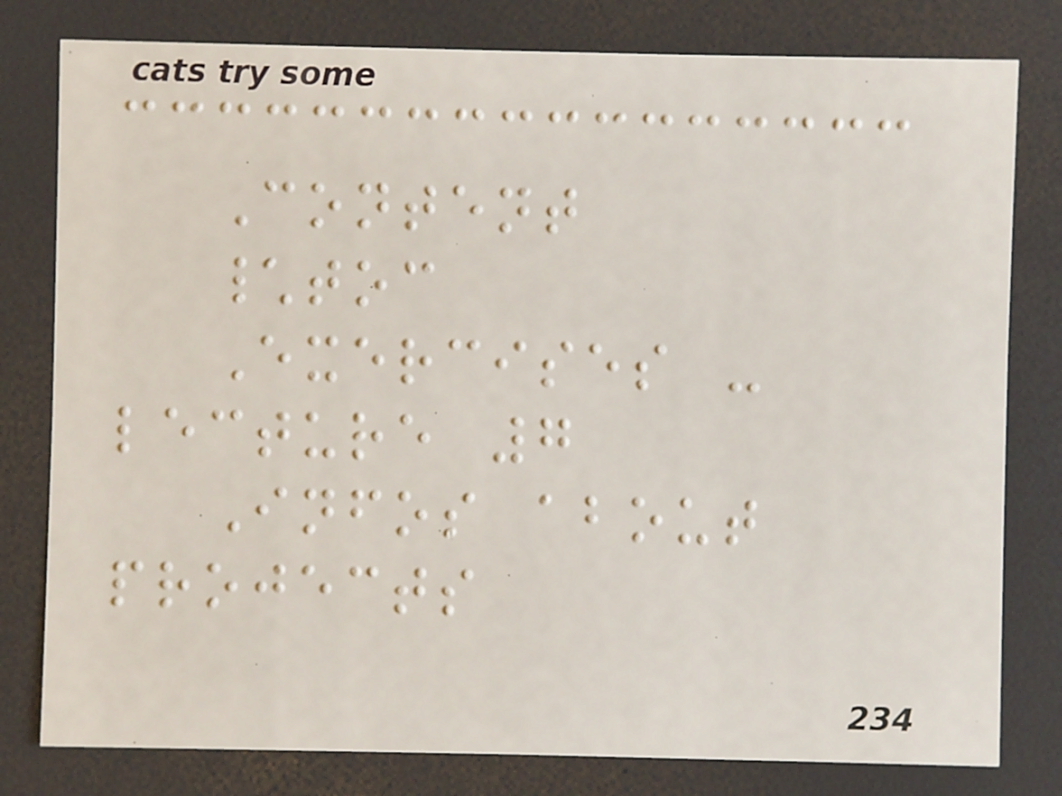Content
\toc
Exercises -
lecture 7
Infos about
projects
